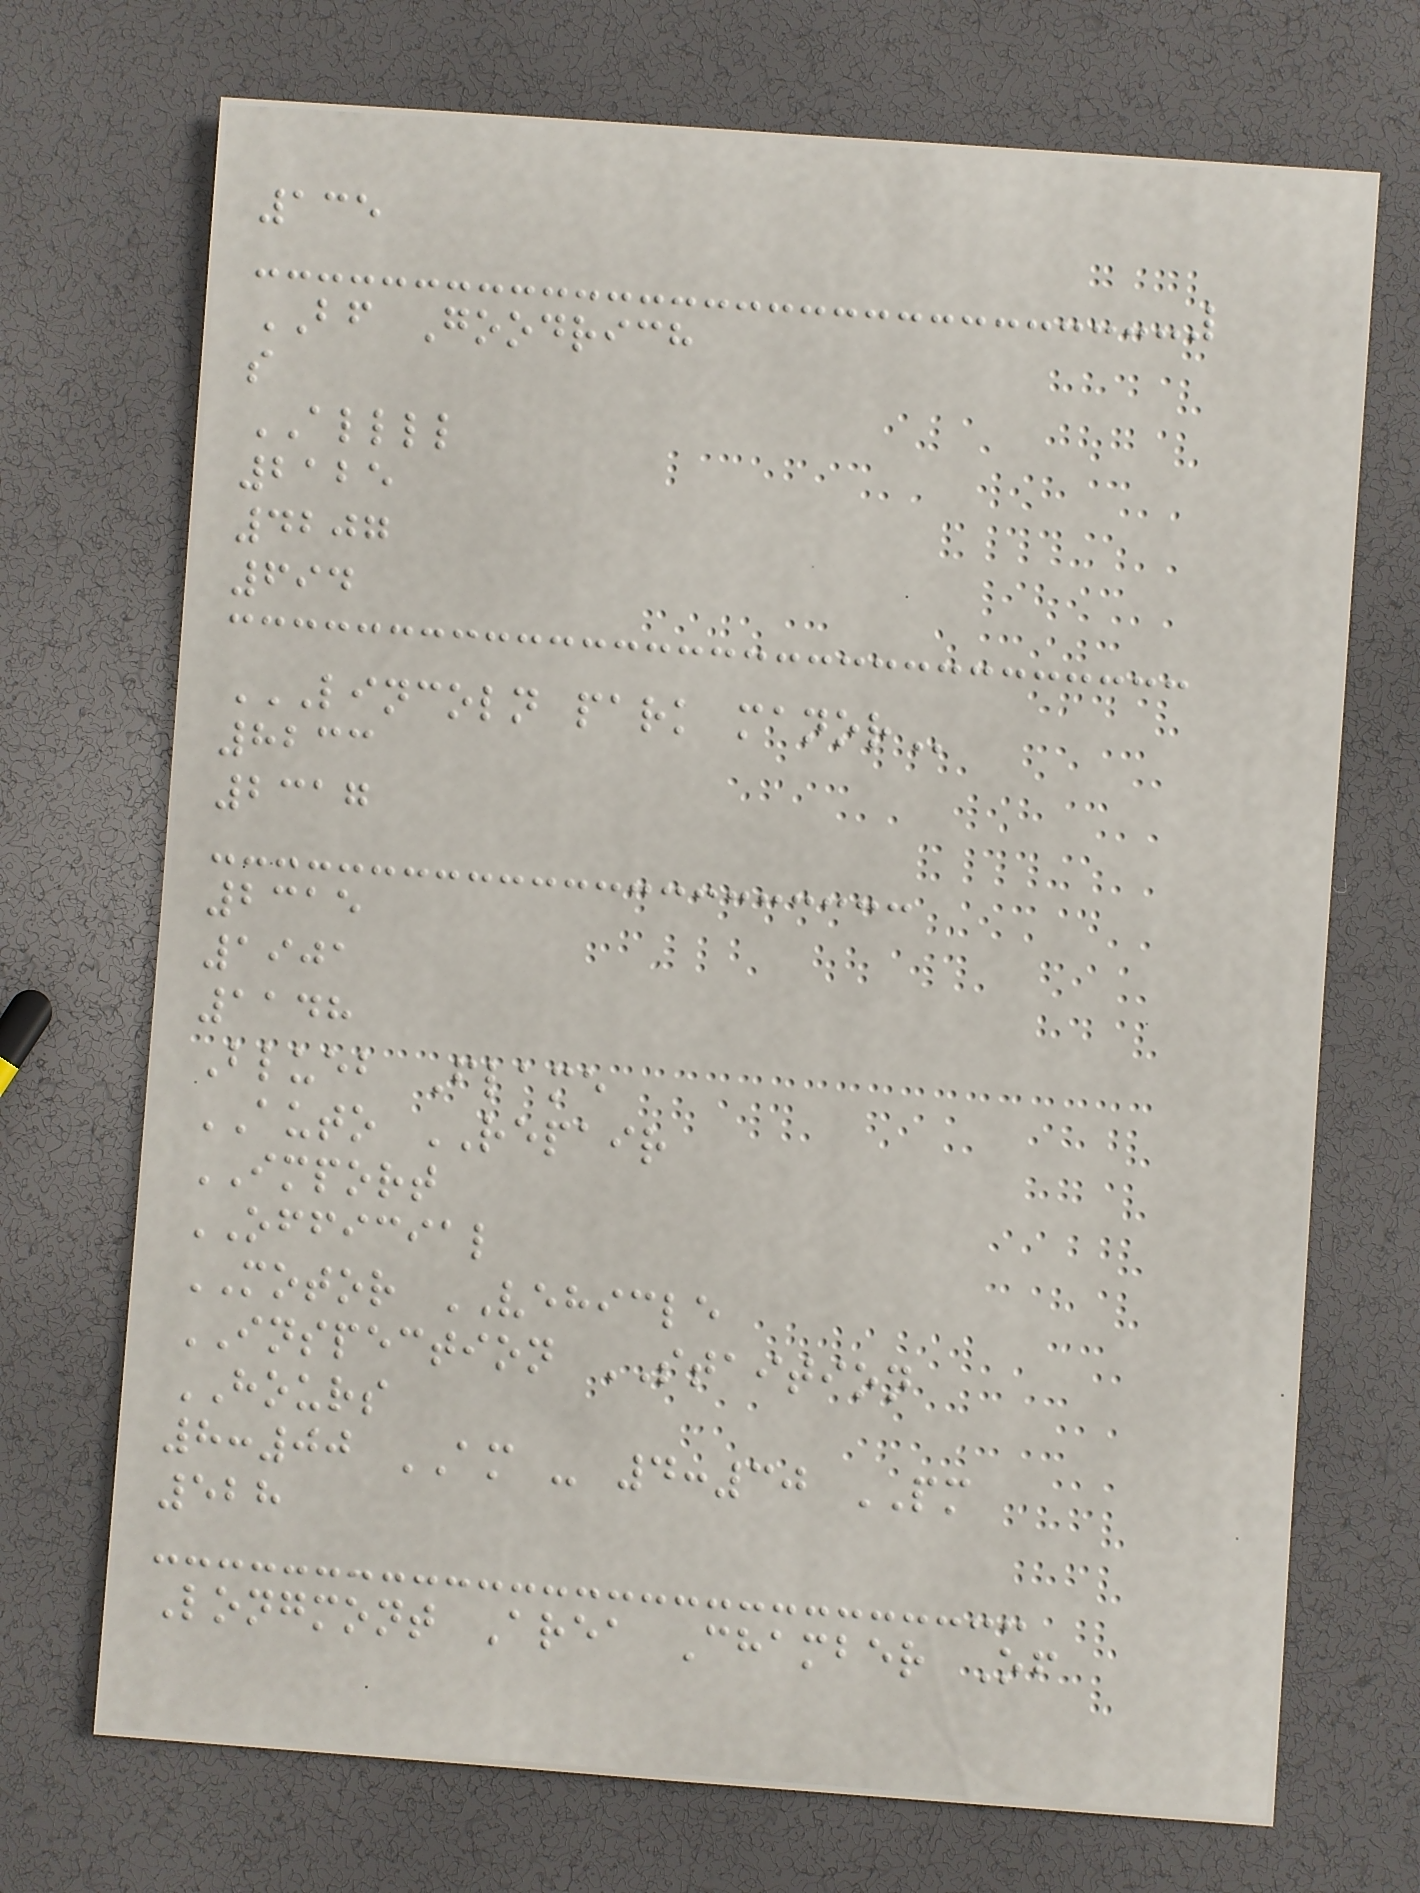135
BF Goodrich
s
ALLLL
2125
4207
694
LINCOLN PARK MANOR
8233
2317
2315
1901
1148
Blueb Flame
AUTO REPAIR
IMPORT
OFFICIAL
MOTOR VEHICLE
INSPECTION STAITION
HOURS
8:00 AM - 4:30 PM
528
Longmont Area Chamber Of
